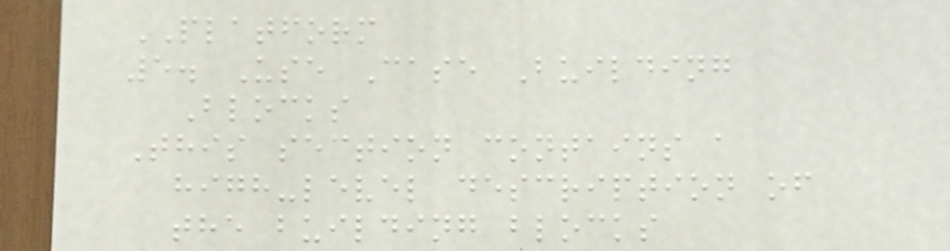PLATFORM
5. Use Case Building
Blocks
This section contains a
high-level description of
the building blocks
